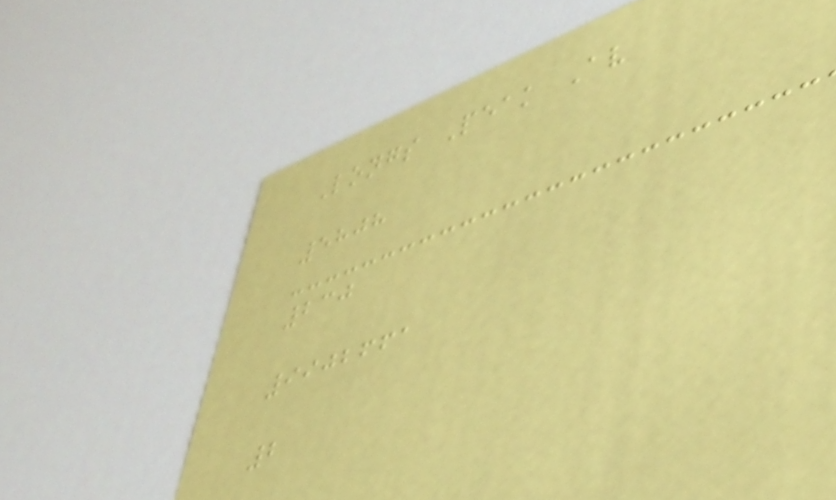Longs Peak Av
5808
230
9902661
2
